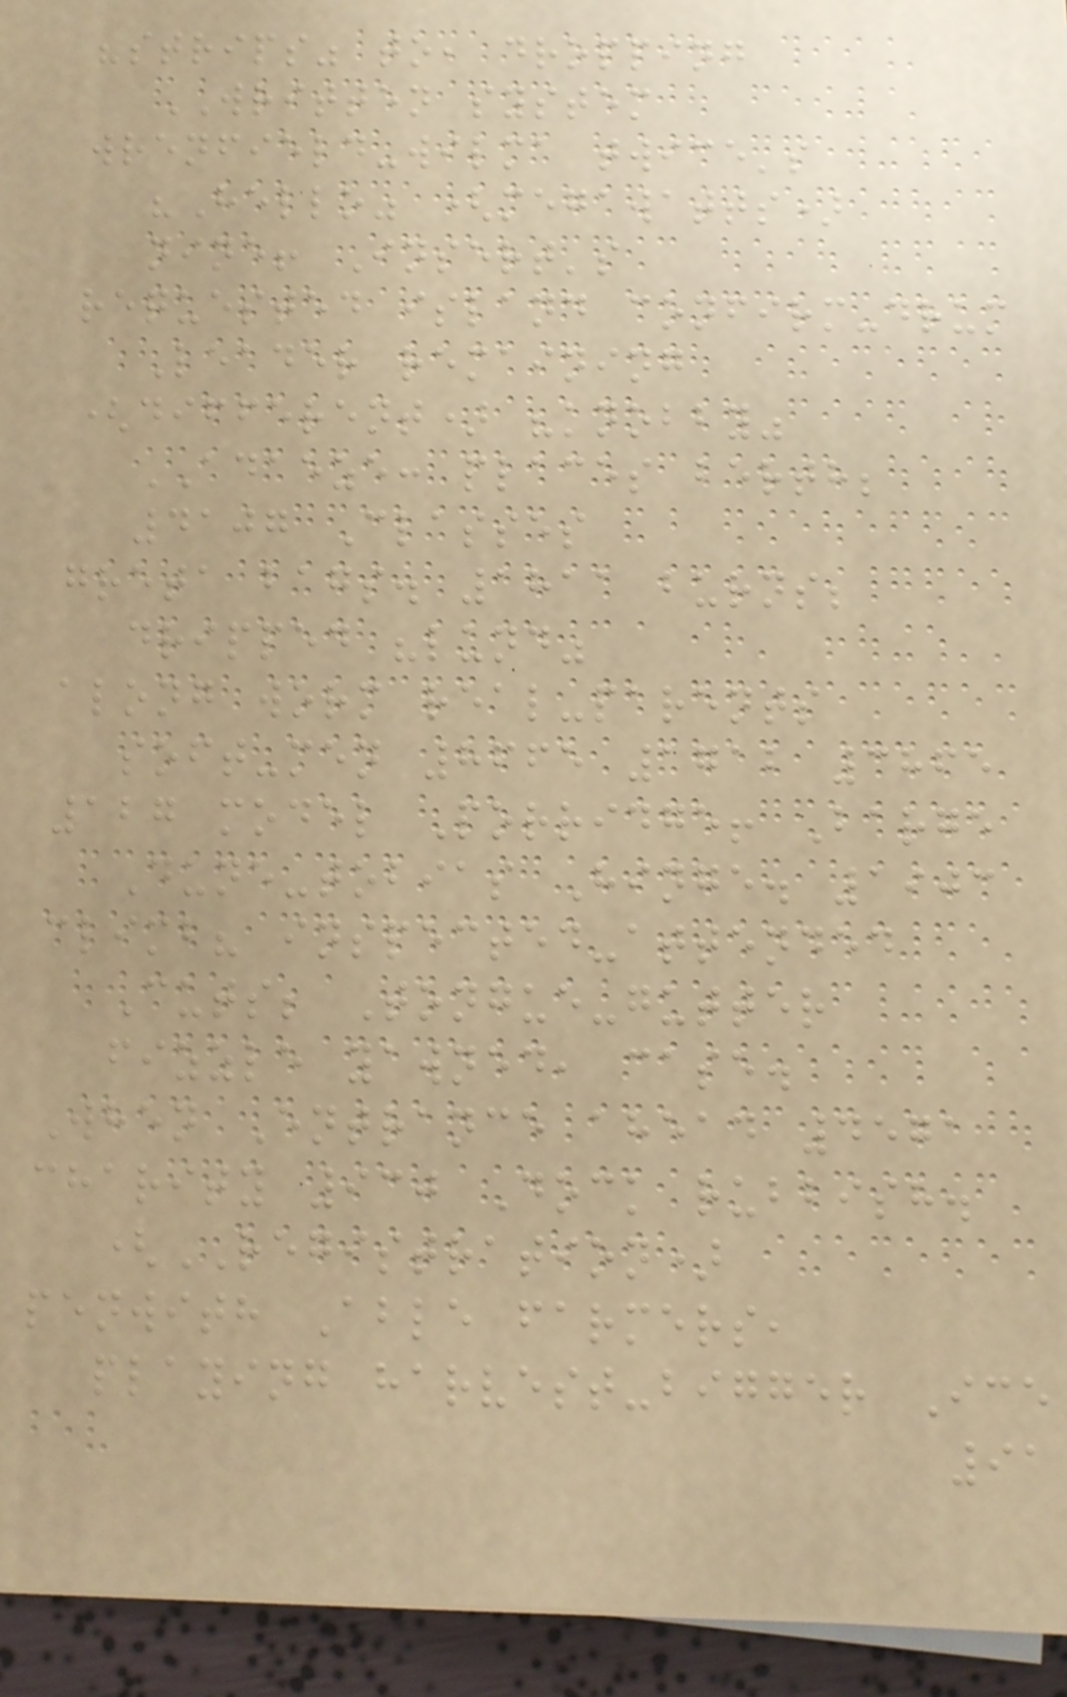"strips" to, dropping
WRITTEN system
wrenfield-wilma twice's
"Hello" (megawatts)
nine! Insert's
requested island confirm-drum
Leader remaining
(different) "knobby"
ADAEZE: places berth;
4107 Classes
greta bags. 1811 burns;
dripped "lund"
along worm real-parents
soft-men 8665 1712 3865
127 model Porridge! Barge
Dune-tobias Hinge. 1903
climb? inspected-attended
Cuts; Tongue-gutter
fizzle yawned, case.
When Entrance ahead 4571
charity 930 Dock rubbish.
(REGISTRATION)
penwith Able farmers,
playing harvest-bigger Ice
91
